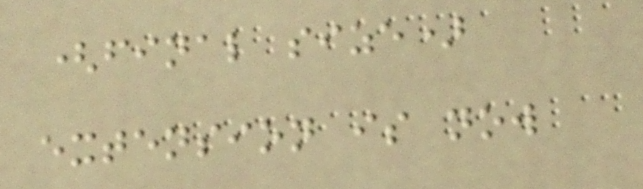(final size)
extension is now
